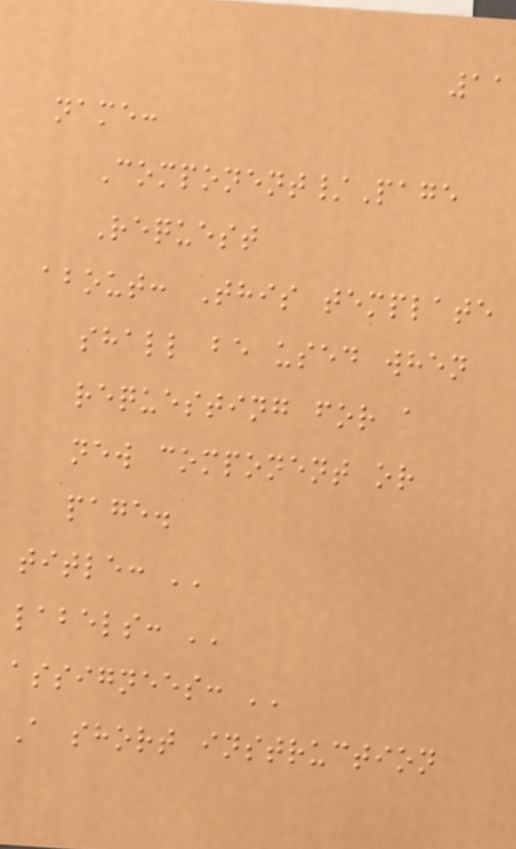11
name:
Component/Page
Request
about: This template
shall be used when
requesting for a
new component or
page.
title: ''
labels: ''
assignees: ''
A short instruction
